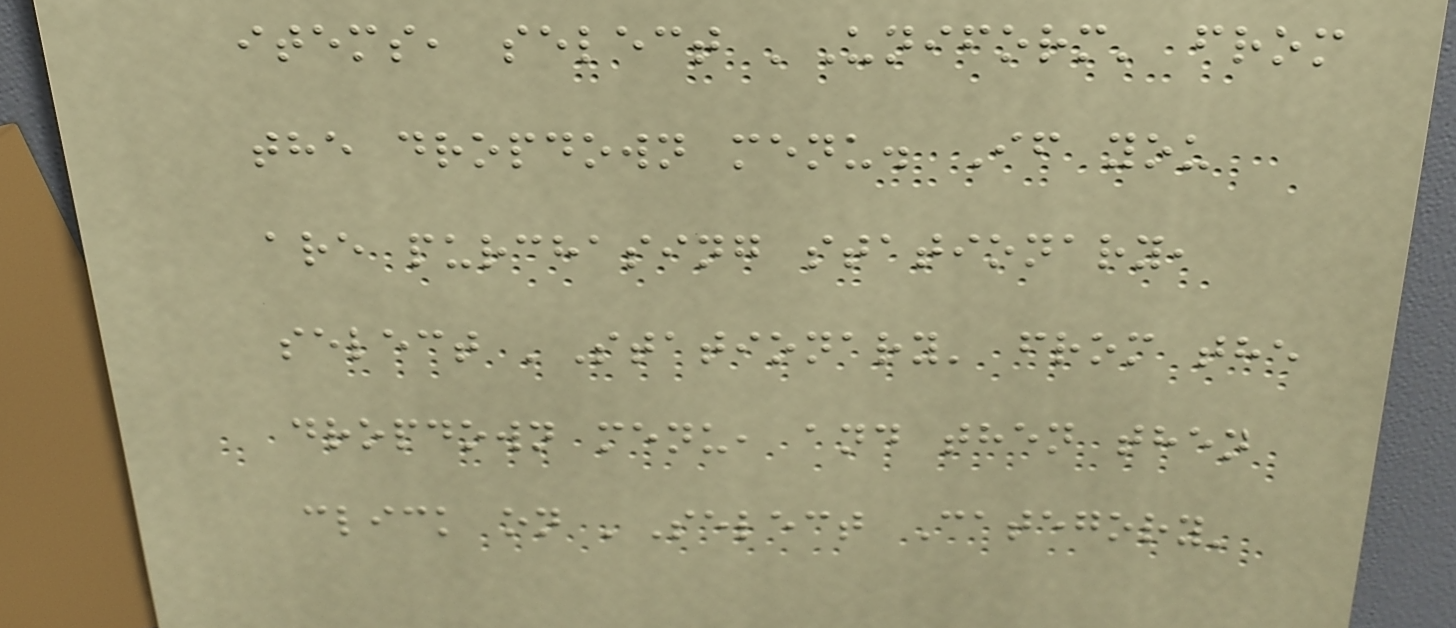items, select 'Uniform' from
the dropdown menu. If you
are purchasing stationary,
select 'Stationary' from the
dropdown menu, and then then
click on 'Select Category'
